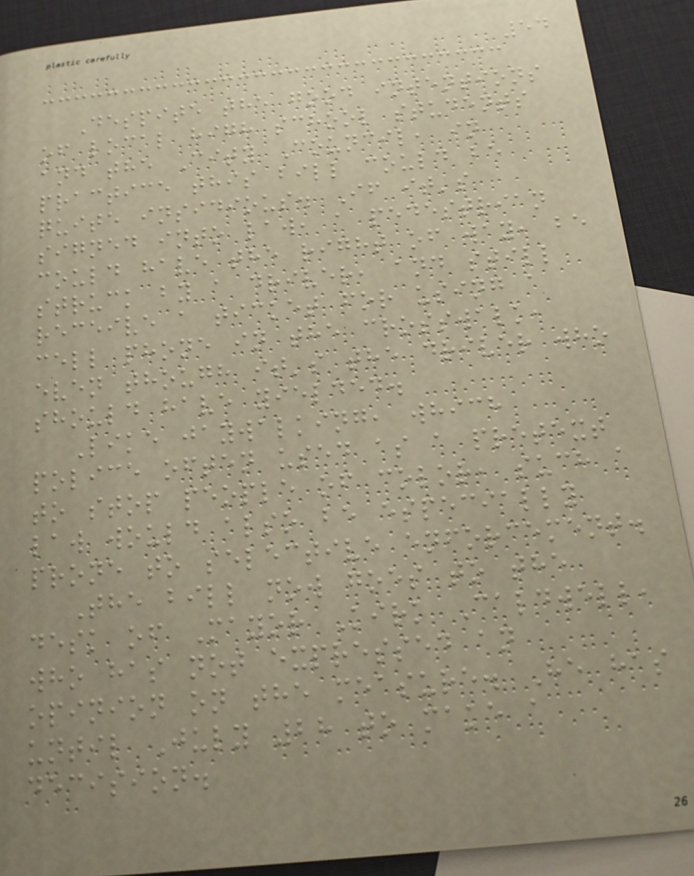54
Despite the good intentions
of local high school students
and the City Council, in
practice this bill could be
quite insidious. If it's
signed into law, a pedestrian
could have the right of way, be
struck by a driver, and still
receive a ticket for using a
cell phone in the crosswalk,
even though it's the driver who
should have yielded.
Like jaywalking, which
police often used as a pretext
to stop people of color, such a
law would also be especially
prone to selective enforcement.
The bill now goes to the
desk of Mayor Kirk Caldwell,
who has not expressed an
opinion on the measure. He has
until July 28 to make a
decision.
